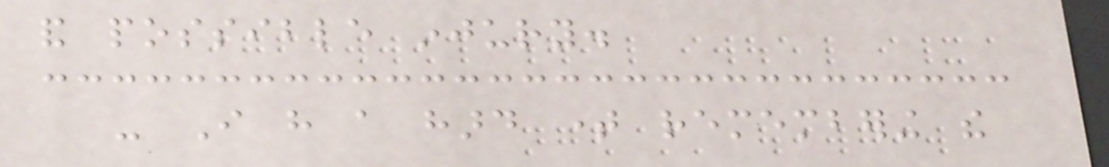and possible injury.
- I have a hard time remembering the
